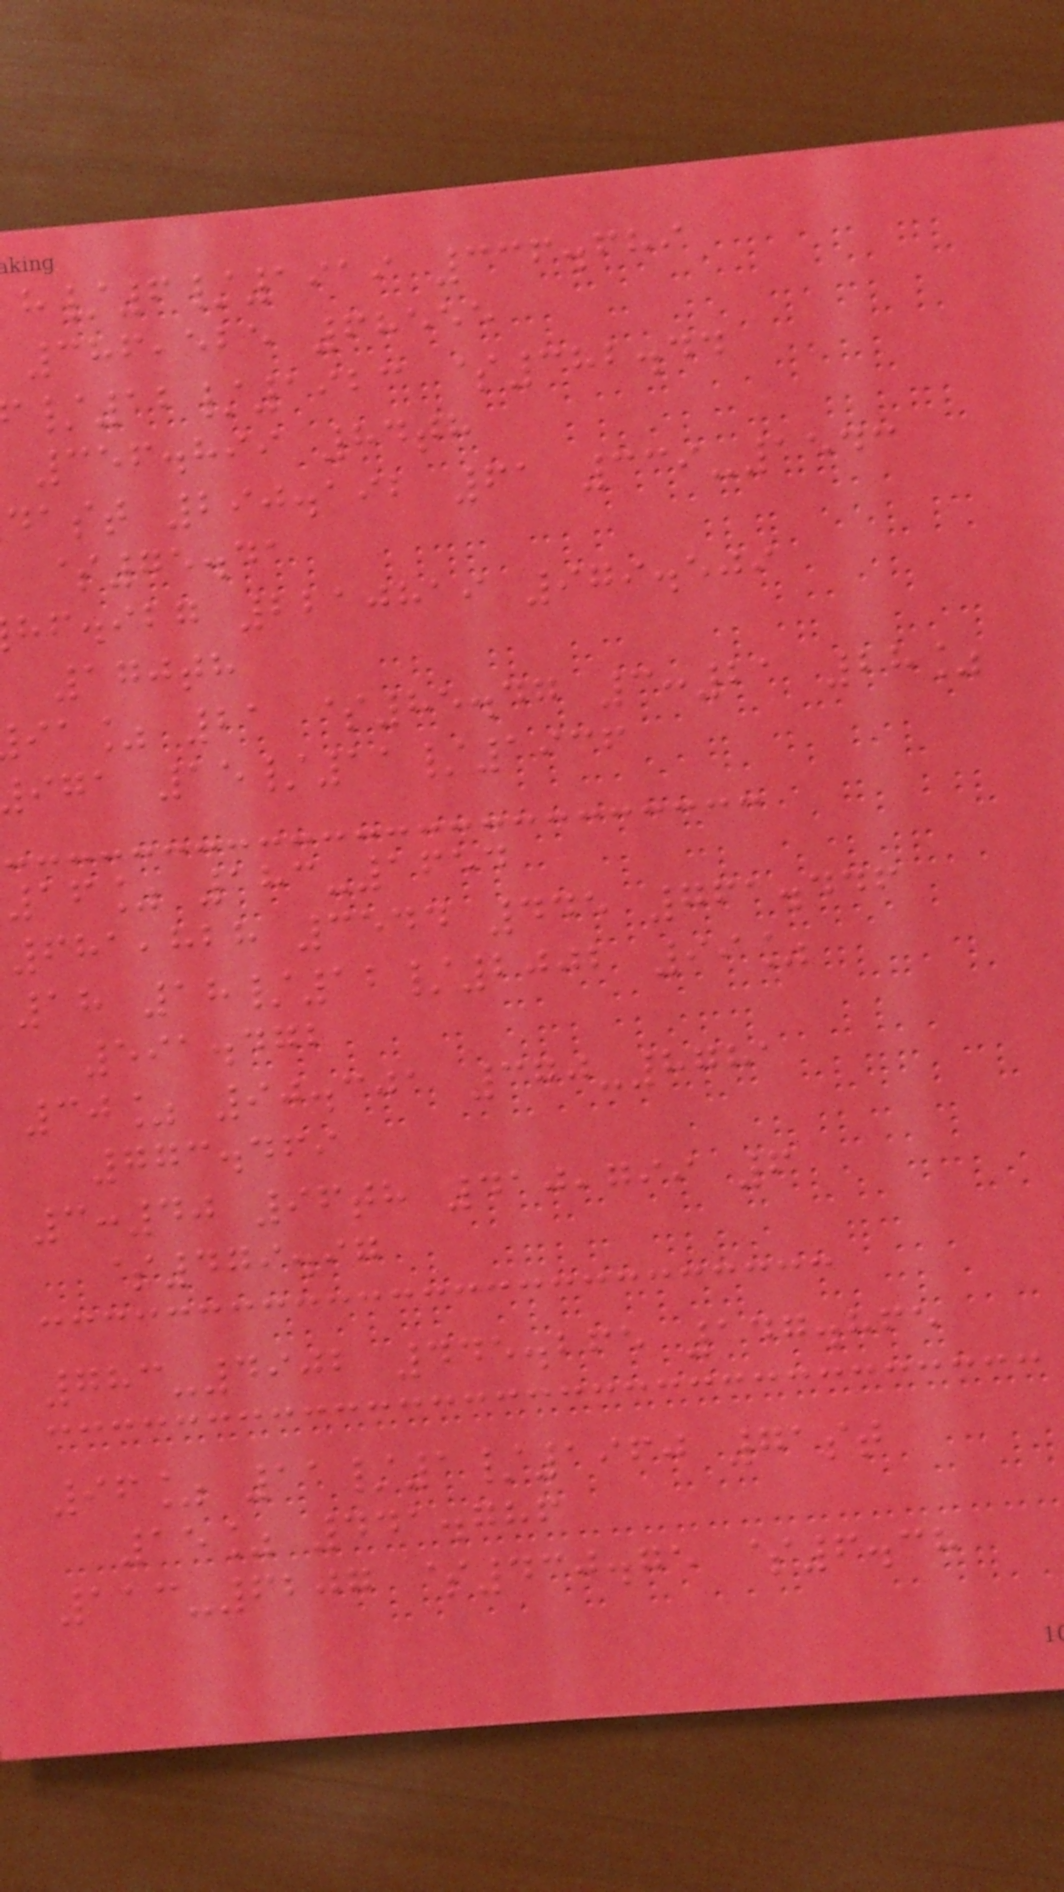/6/1919 336.689
386,525 68555
/12/1923 $382.44
356.899 84th
dast 290.192 61 339-1543
$75.41
hf.ibg 2210819 979.509
170th
ia% 21 $85.47 3:21 28%
iga 15/11/1936
16% 183-1654
681,828 3544 445 761.446
18 18/12/2002 99%
591.472
30% 90.301 370-8781
773.469
3:40 96th 410,799 6
$479.97
783-4902 445.265 147.865
96% 11/1/1960 71st
15% 441.786
113-6207 $430.75 $6.38
